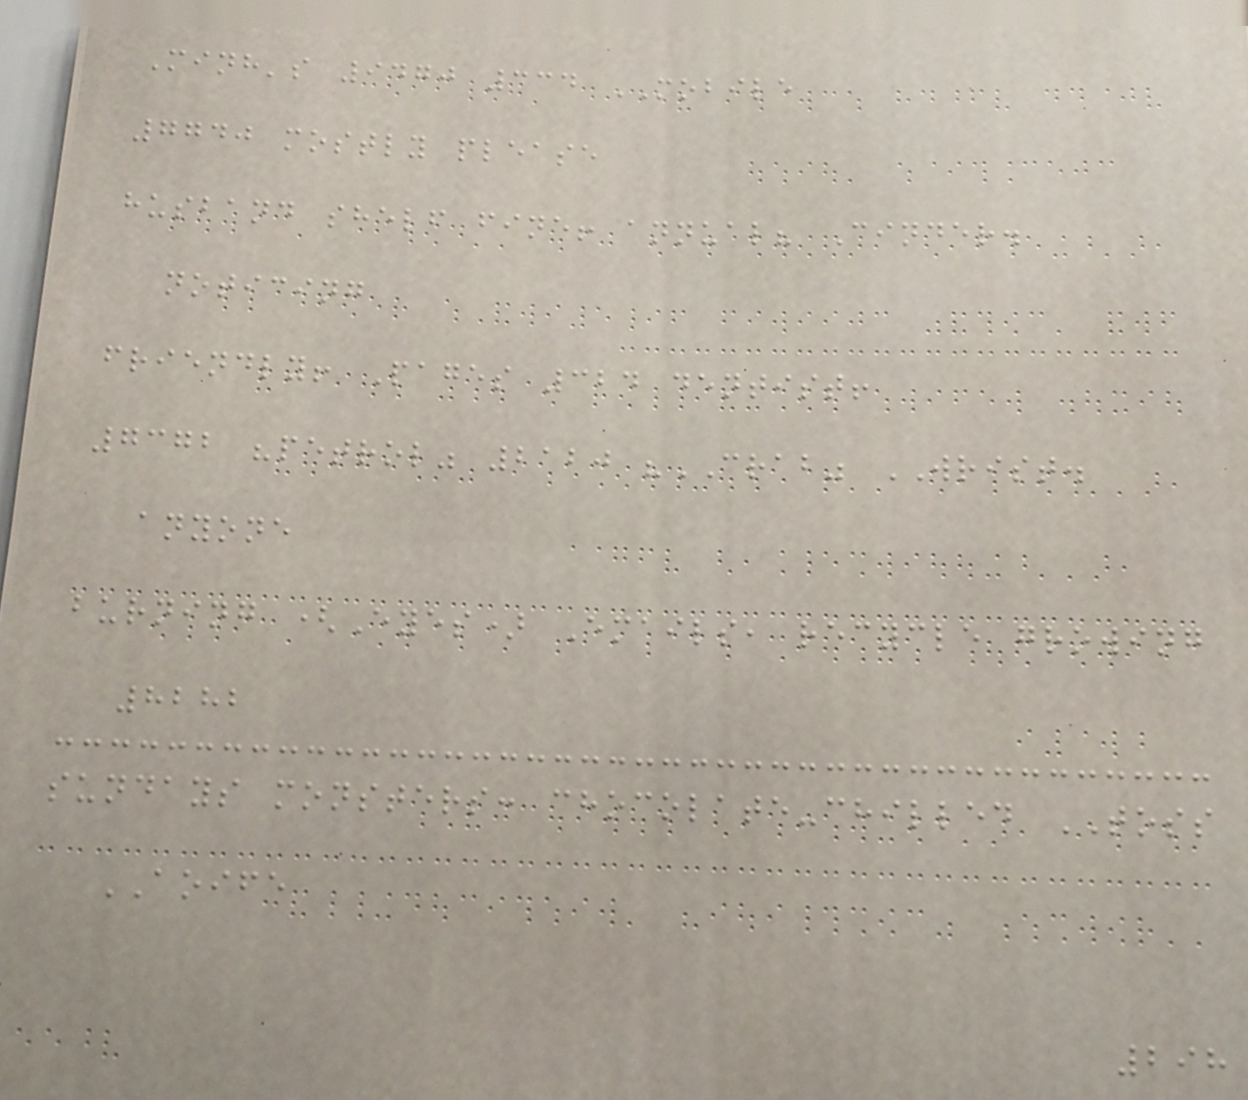Minh's 9470 334 MOBILE
7740 mostly please
husband shelf fine! annual? Cinder.
noticing
friendly! Pages 324 dentist!
7372 "petrol" 2120 "CRAB" WRIST.
anyone
burning (Eyes) Emails, recycle growing
8282
sundays monsters: chocolate-chilled TOSS
AOIFE
298
